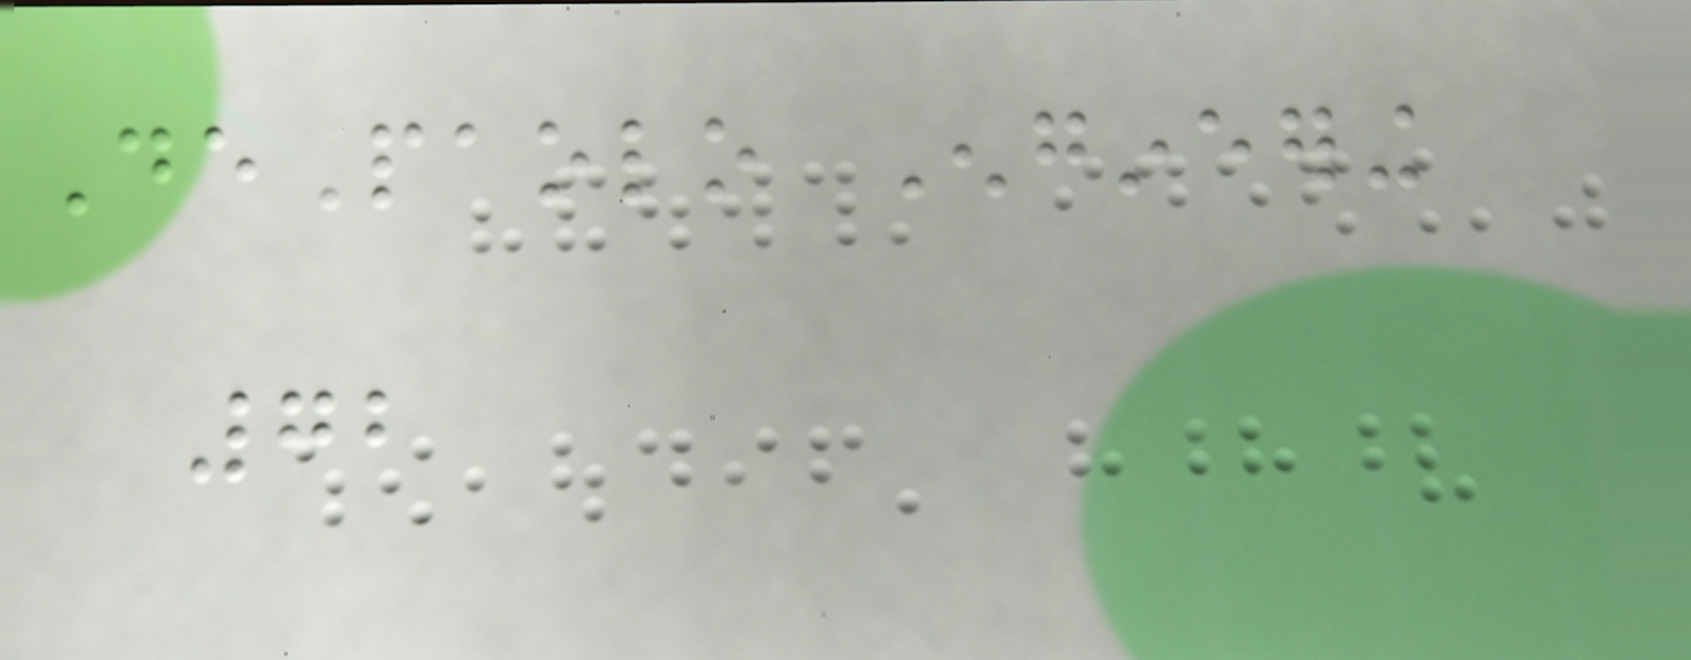DePaolo Engineering
72
